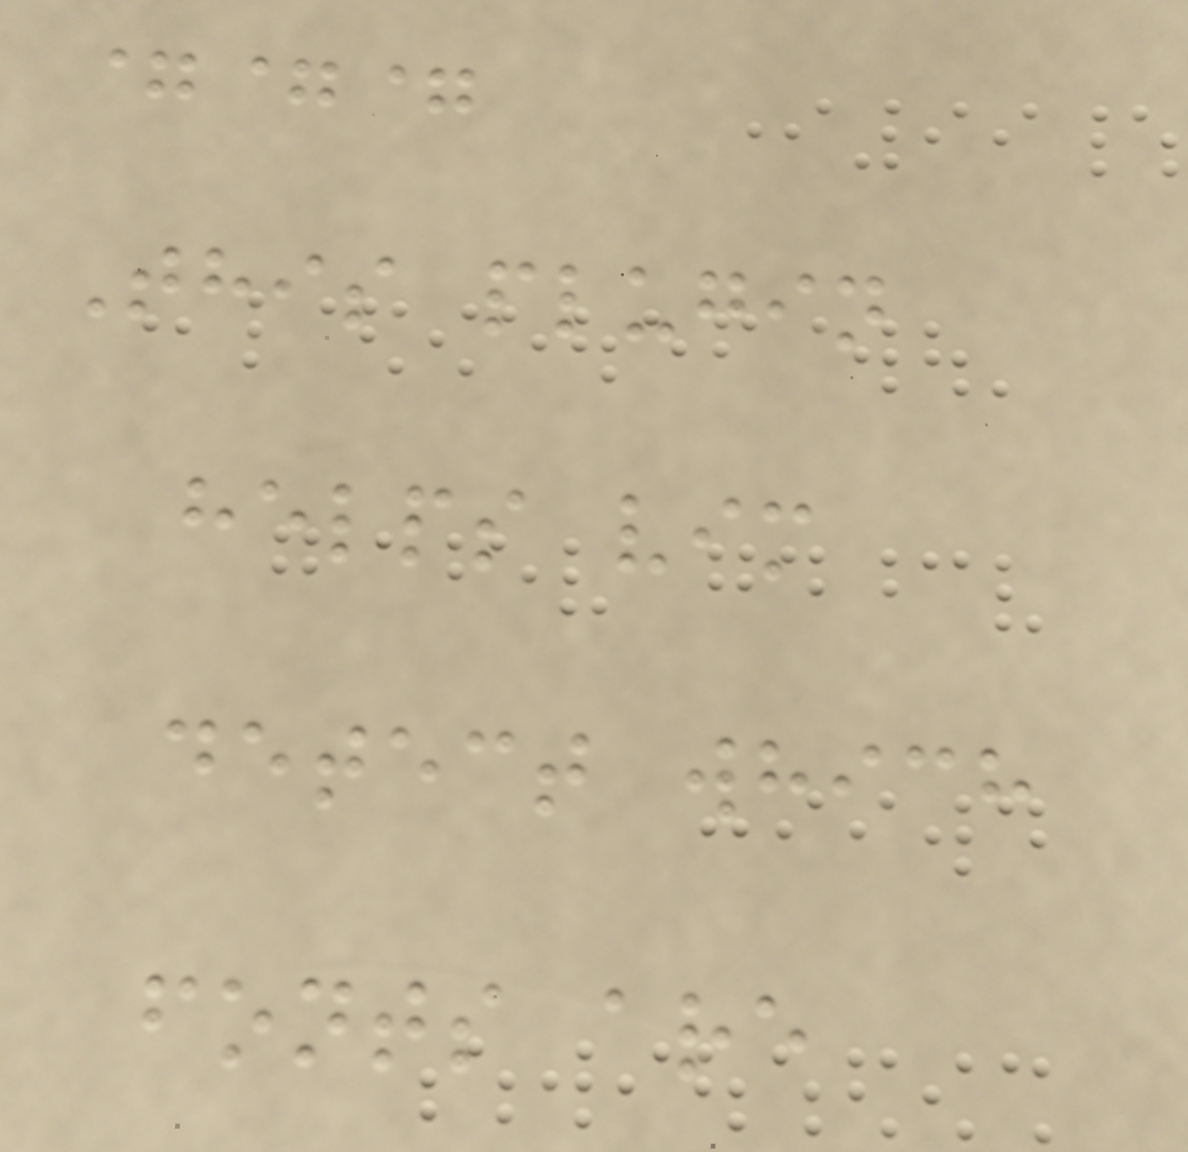===
This plugin
helps vim
detect which
fonts are
